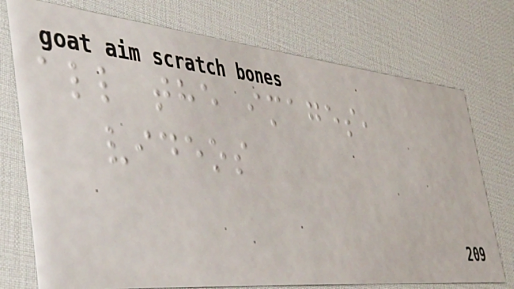all the images,
videos
